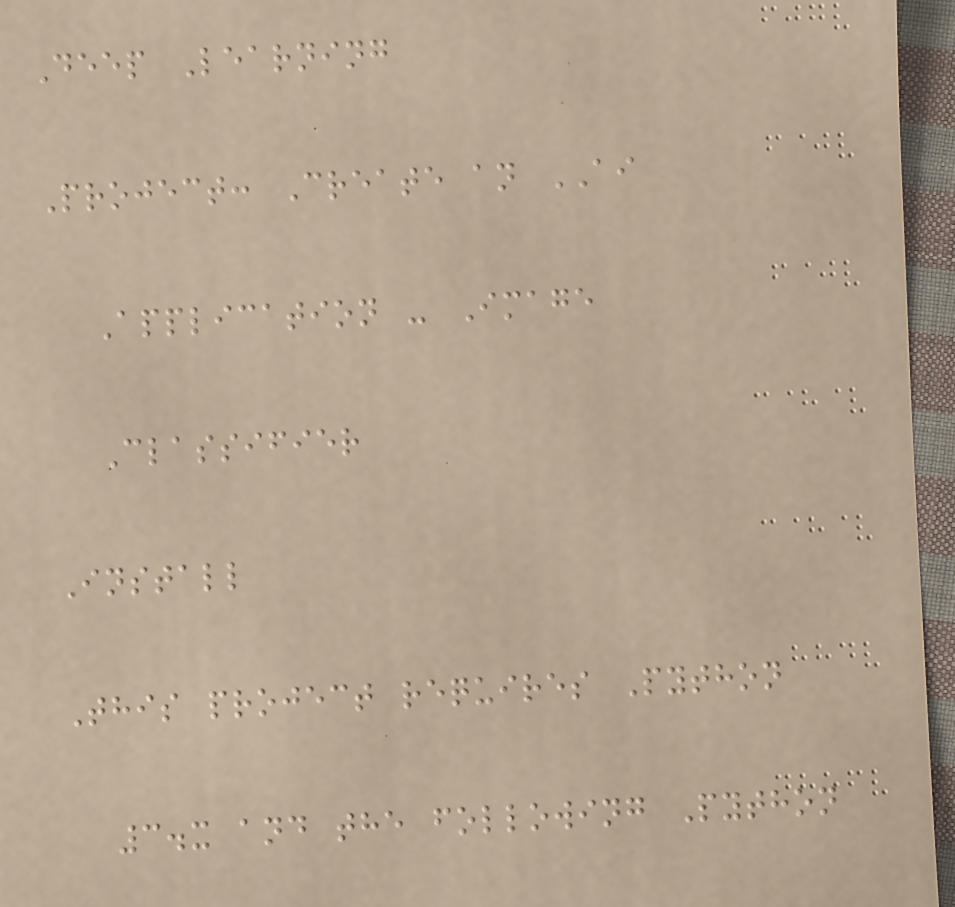Deep Learning
Project: Create an AI
Application - Image
Classifier
Install
This project requires Python
3.x and the following Python
